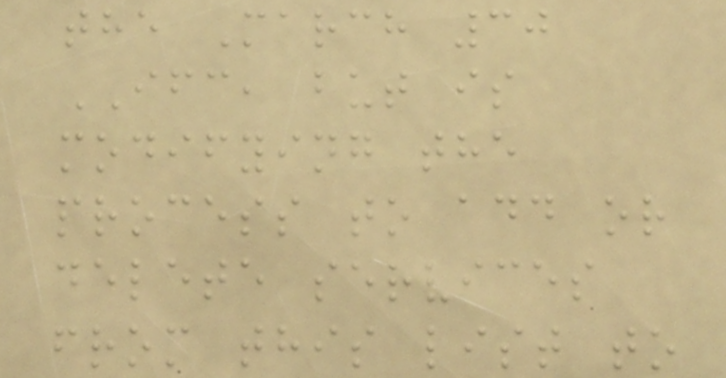the March 30
IFC, but is
modifying the
process to add or
delete services
from this list to
